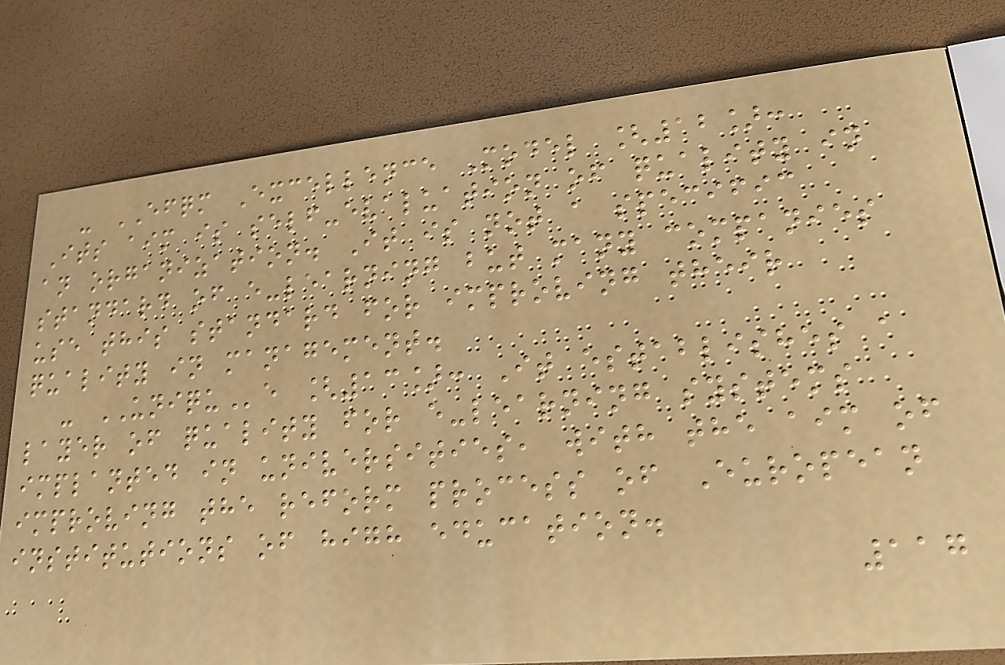- EFQM Excellence Model [12]:
Its aim is self-evaluation of quality in
an organization. It is not a specific
standard of e-learning but many companies
use this standard for improving their
quality in management.
- UNIQUe [13]: It establishes a
layer of quality for e-learning systems
implanted in universities, with the aim of
improving the reform process of European
institutions of high education.
117
